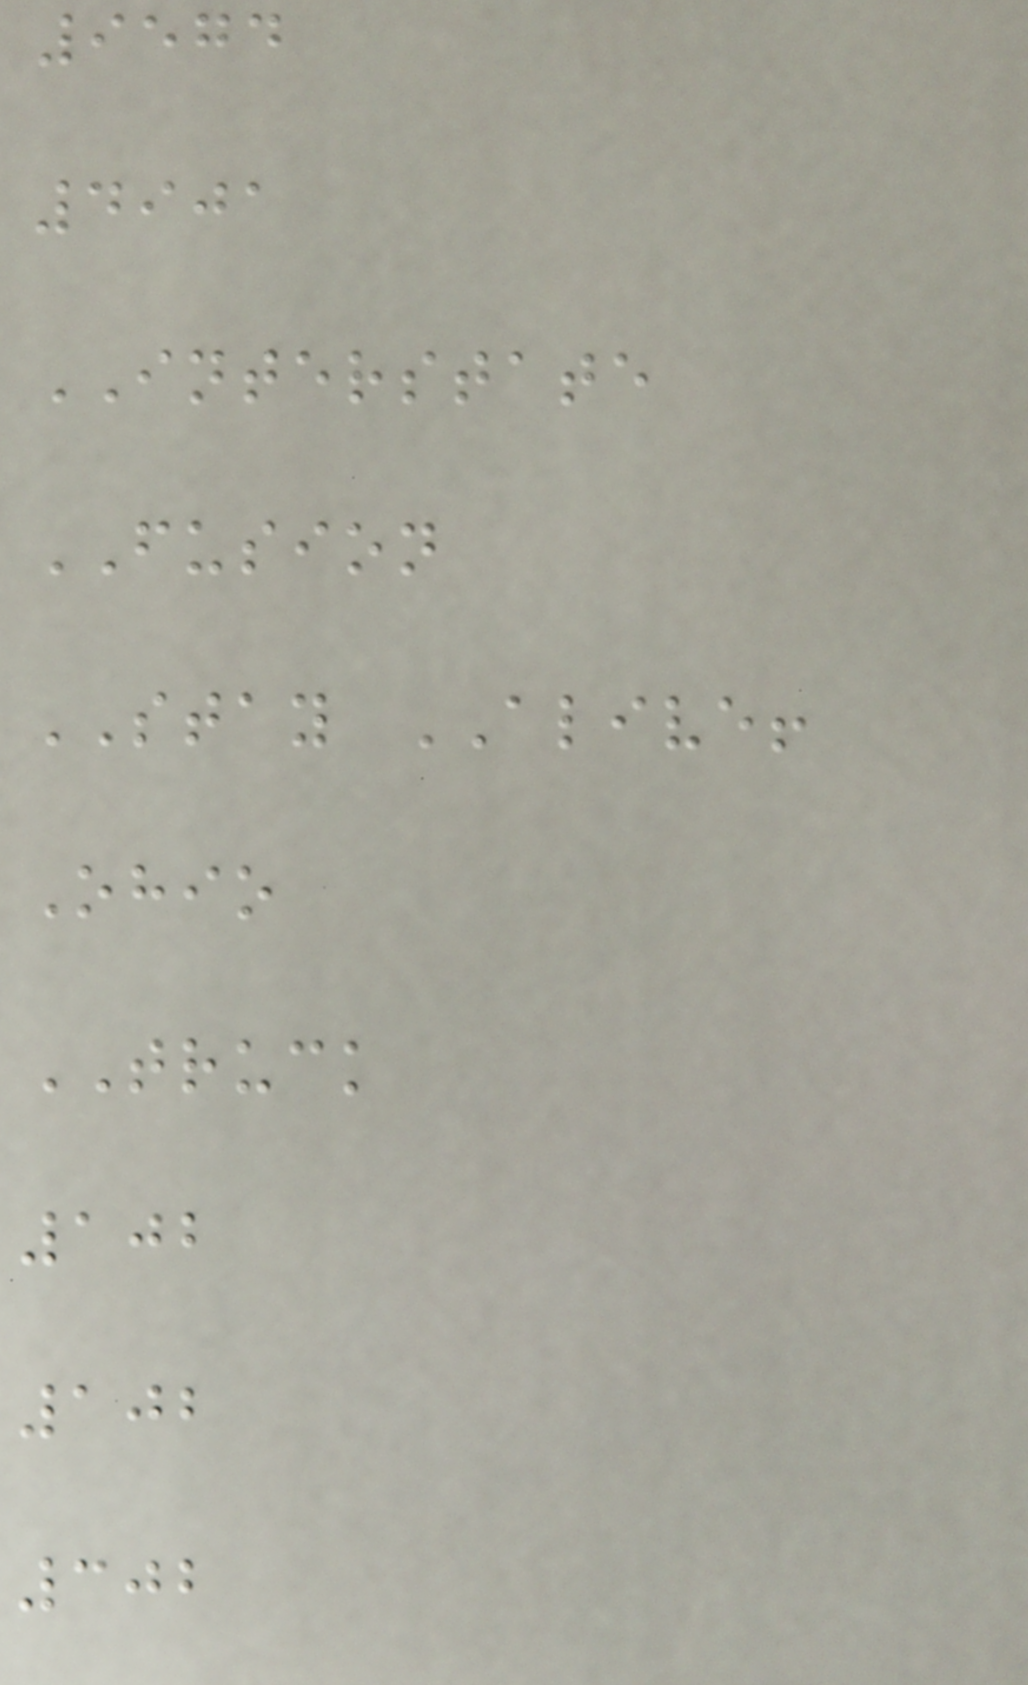9574
4901
INTERSTATE
FUSION
STAY ALIVE!
Ohio
TRUCK
102
102
302
